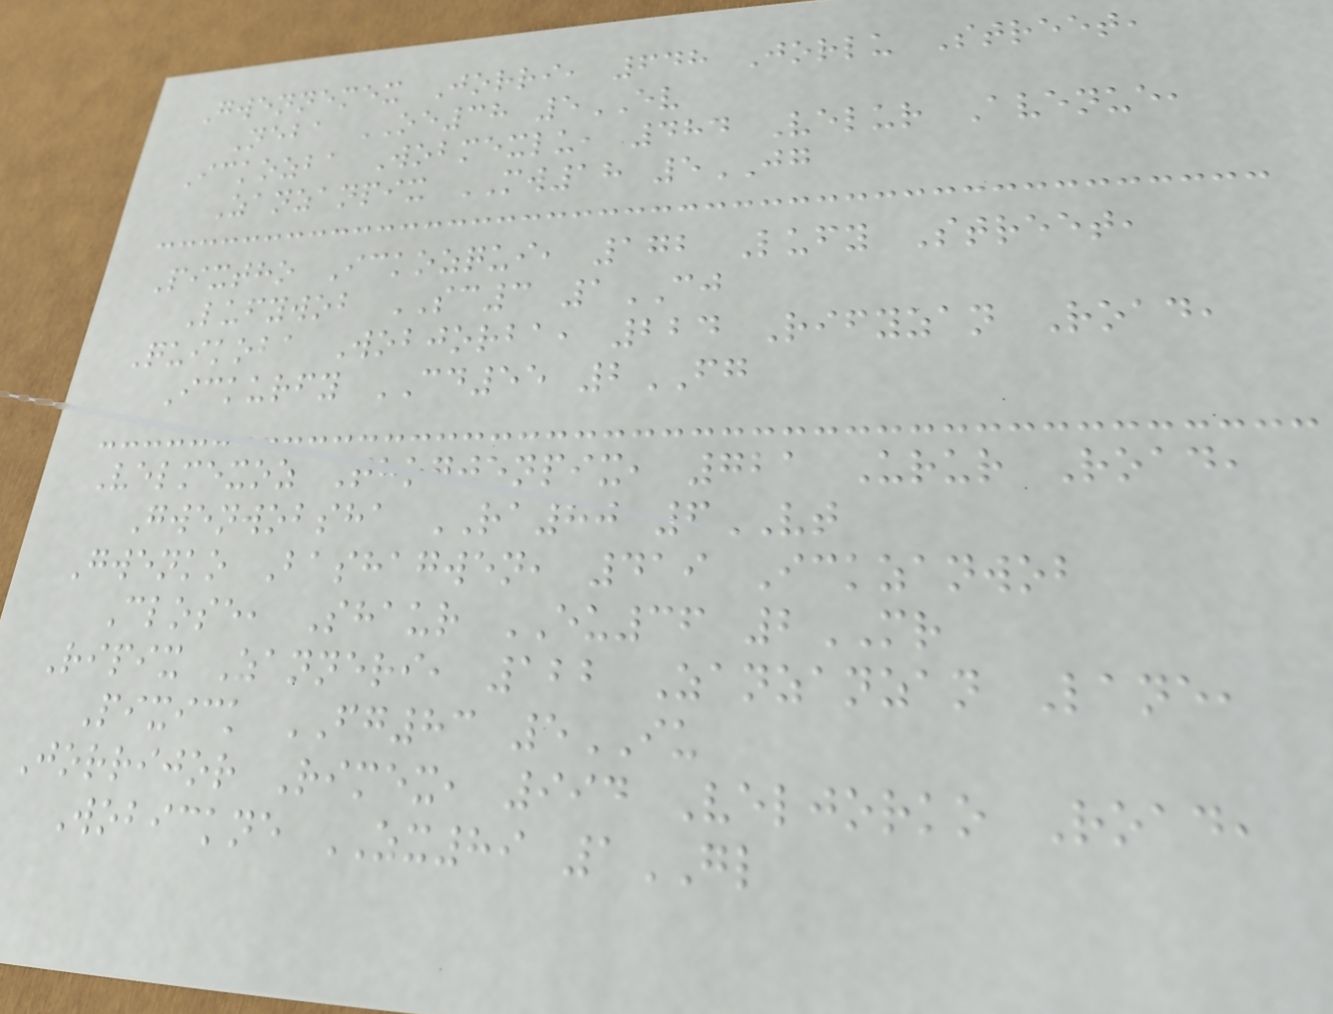Gwennemex Jorri, 648 Jorlu Street,
Neba OE38 5EV
Ickozba Wobmexlu, 484 Velur Avenue,
Zanzanpix MW18 5JG
Pixtho Ickozqui, 172 Lufy Street,
Lufywob SC3 1CJ
Quikoba Wobjorba, 224 Rifyzan Road,
Ickurfy CD55 2FG
Velmexoz Thogwenpix, 721 Urur Road,
Gwenwobsha RA80 6VT
Gwenko Bashagwen, 419 Ickzanwob
Close, Shaur EU36 2MR
Ripix Zanneri, 122 Zanzanzan Lane,
Pixick FG83 5IU
Jorrijor Rimex, 994 Veljorko Road,
Wobickne ZX89 1GL
